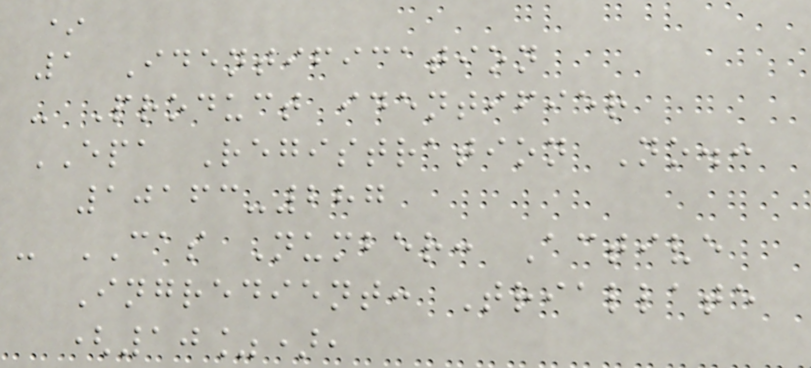*
1 Identification
- Product identifier
EPA Registration No.:
10163-287
- CAS Number: Active
Ingredient: Triallate
(10%),
